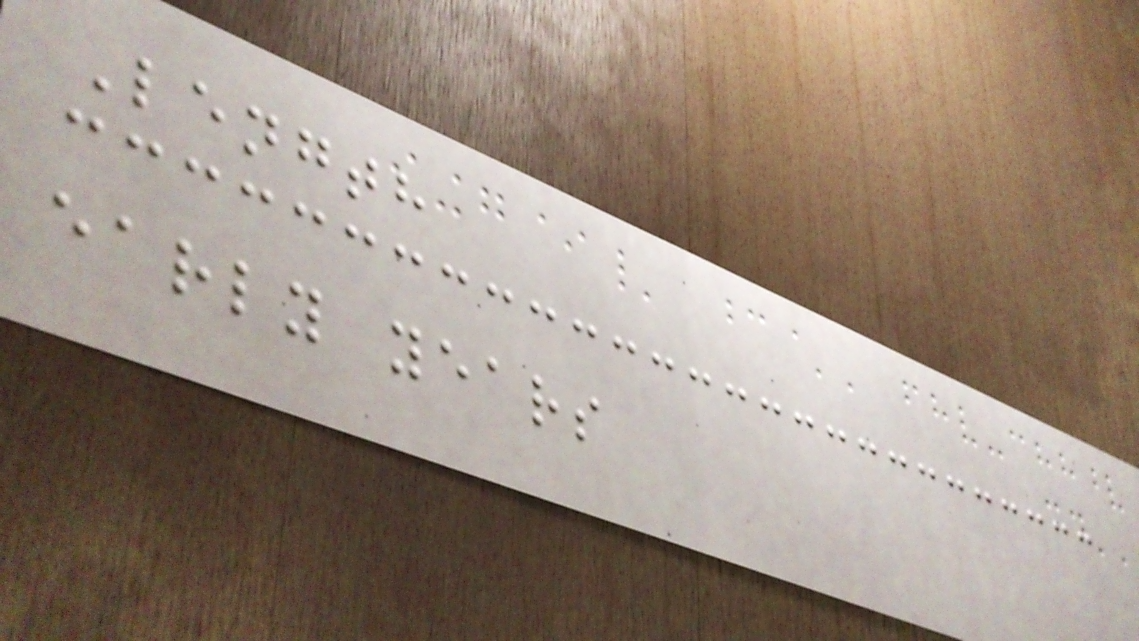Length
early years
